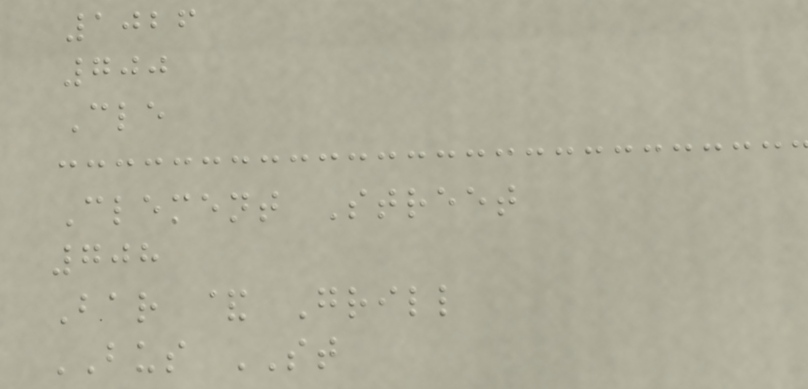1026
700
Cle
Clement Street
708
Bar & Grill
BUS ST
